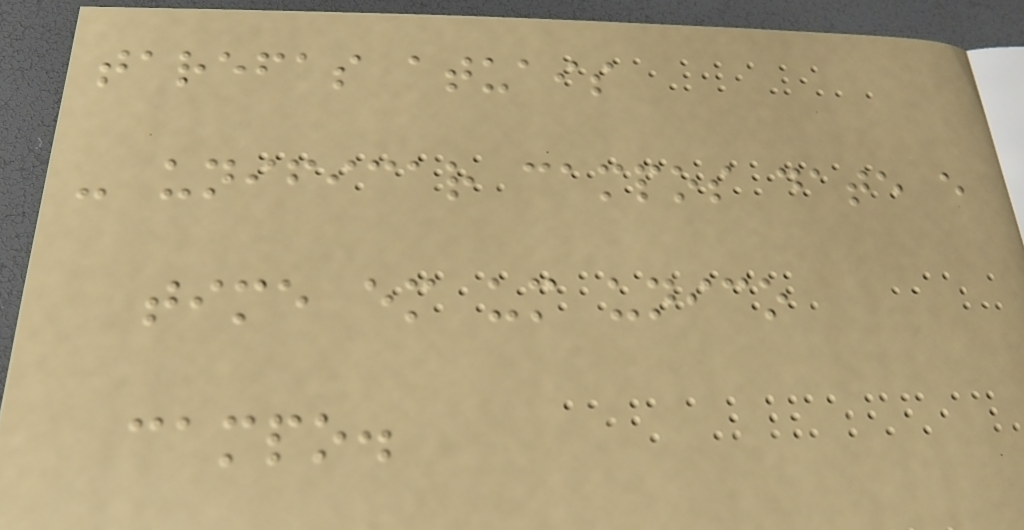tarefas atuais
- unificar campos date e
time em um unico
campo.
